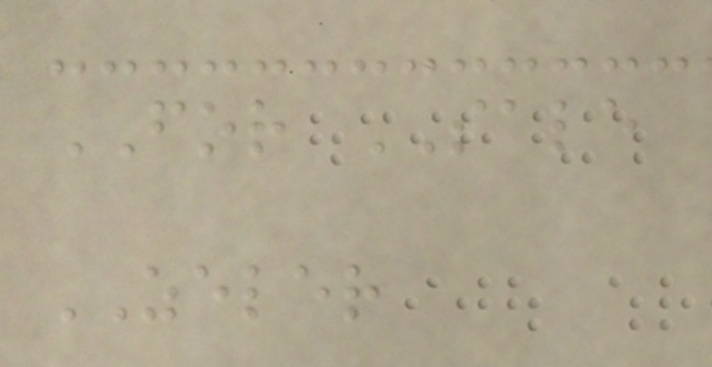FOR SALE
ZELER
